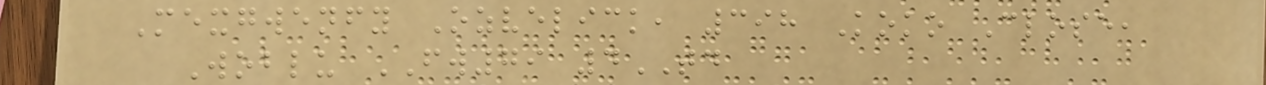Mexgwenfy Ozvelick, 398 Koko Close,
Woblu FW79 4TD
